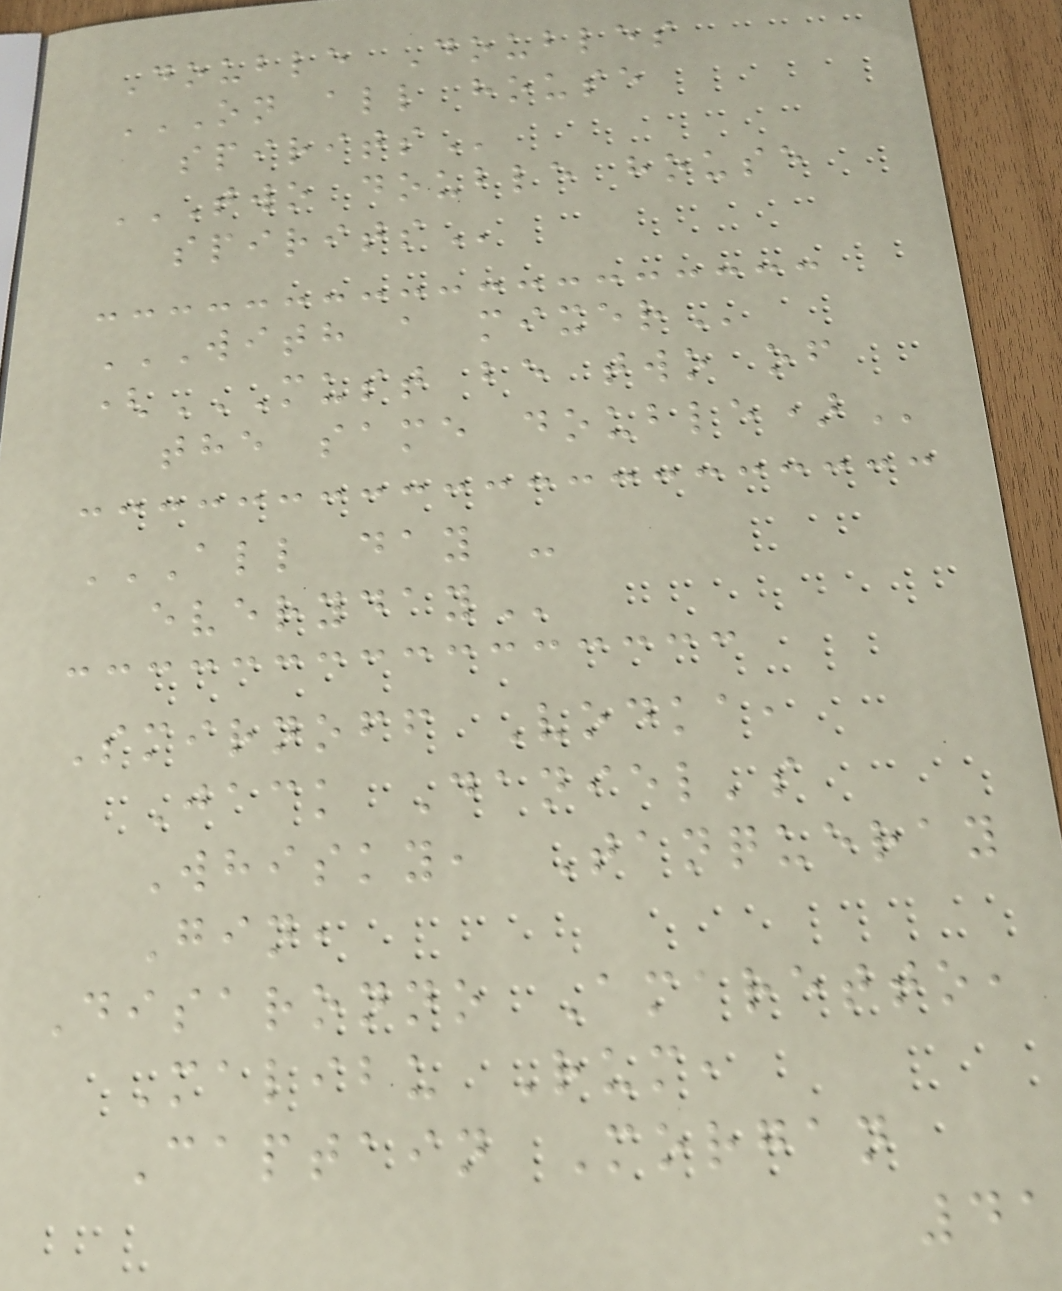Double Doubles
ON ALL HOUSE
SPIRITS
TWO DOUBLE HOUSE
SPIRITS
WITH A MIXER
(MUST BE TWO OF
THE SAME DOUBLE)
ALL DAY -
EVERYDAY
Smirnoff Vodka,
Jack Daniel's
Whisky, Tanqueray
Gin,
Disaronno Amaretto,
Malibu Rum,
Captain Morgan
41
